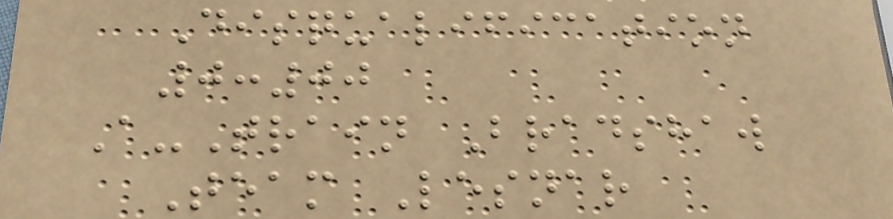Disqualification
0:00
A-Train Bradshaw
Team Lesnar
